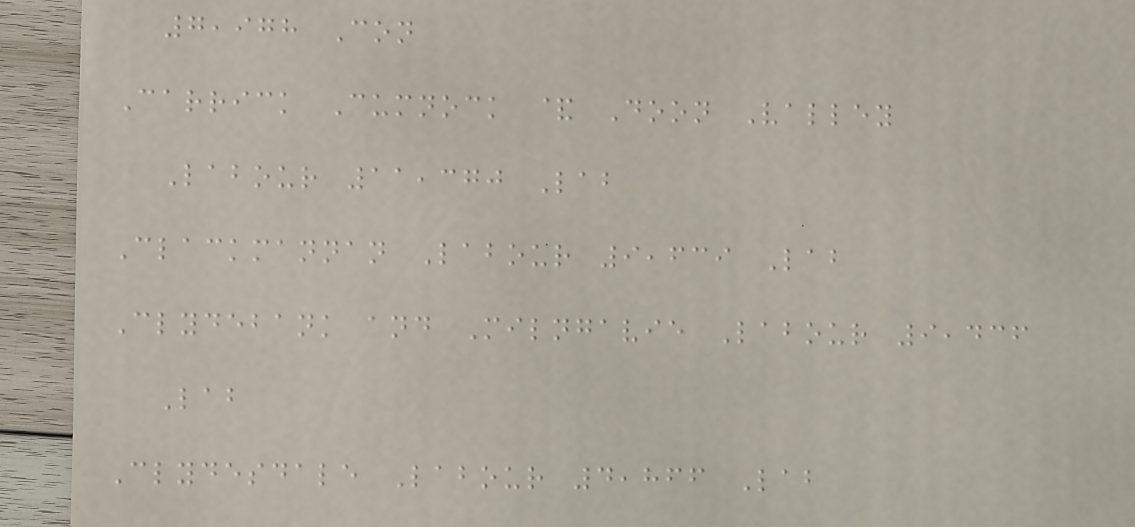7,978 Con
Carrick Cumnock & Doon Valley
Labour 11,370 Lab
Clackmannan Labour 9,639 Lab
Clydebank and Milngavie Labour 9,436
Lab
Clydesdale Labour 4,866 Lab
